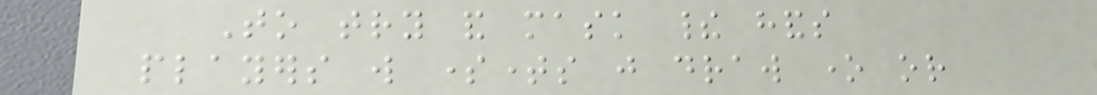To try and mask their hands
players will sometimes just draw one or
